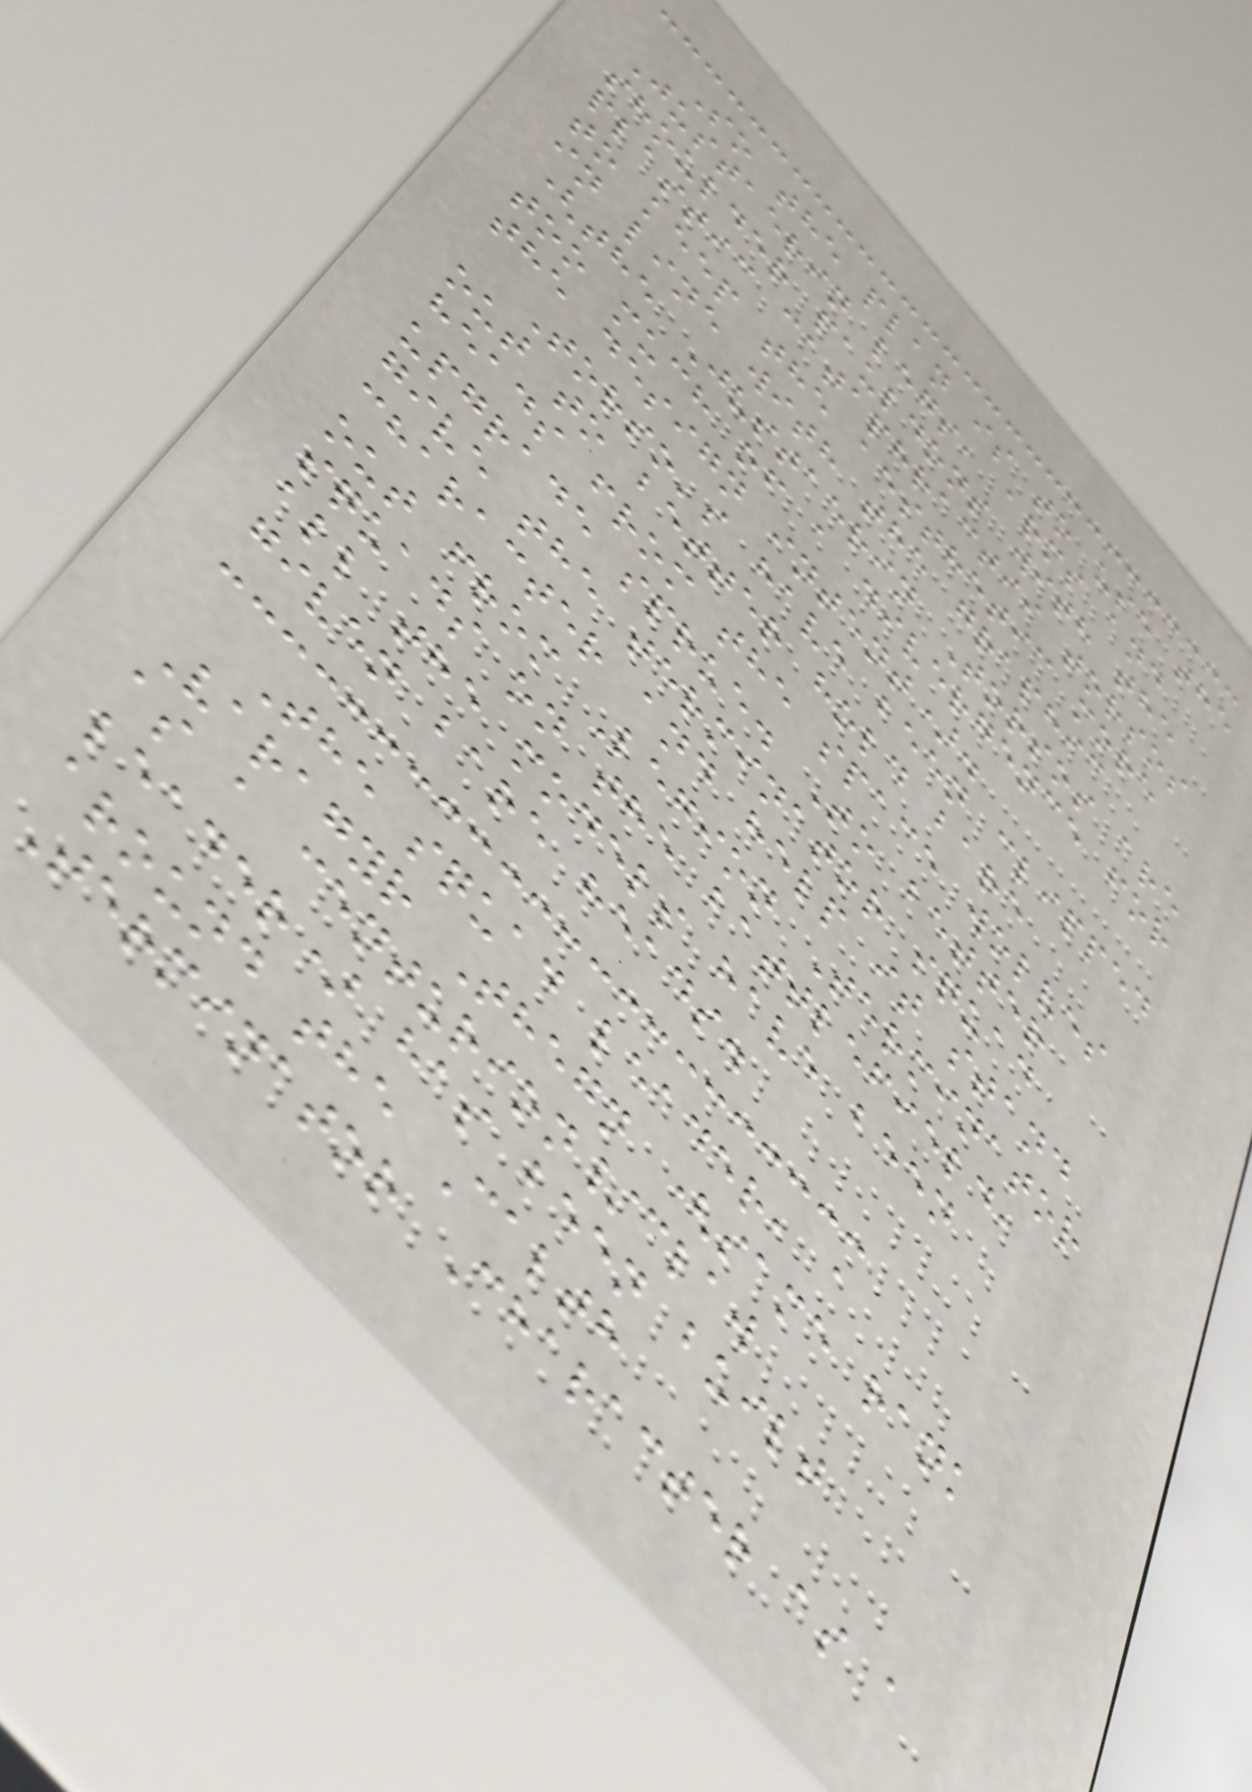So the plan is to use the
Justaerin legs, arms and
shoulder pauldons with the
plastic cataphractii torsos
to keep the aesthetic more
in line with the graphic
(the Justaerin Torsos are
too much of a divergence for
the design intent).
Torso's have been clipped
out to better hold bare
heads from the space wolves
upgrade sprue. To better
give the terminator squad
character and help it stand
out from Legion Terminator
squads on the battlefield,
all the models have been
given bare heads.
The squad leader, a
Varagyr Thegn (same rank
as a centurion/claw
leader) has been built
around the Calth
Terminator Character as a
